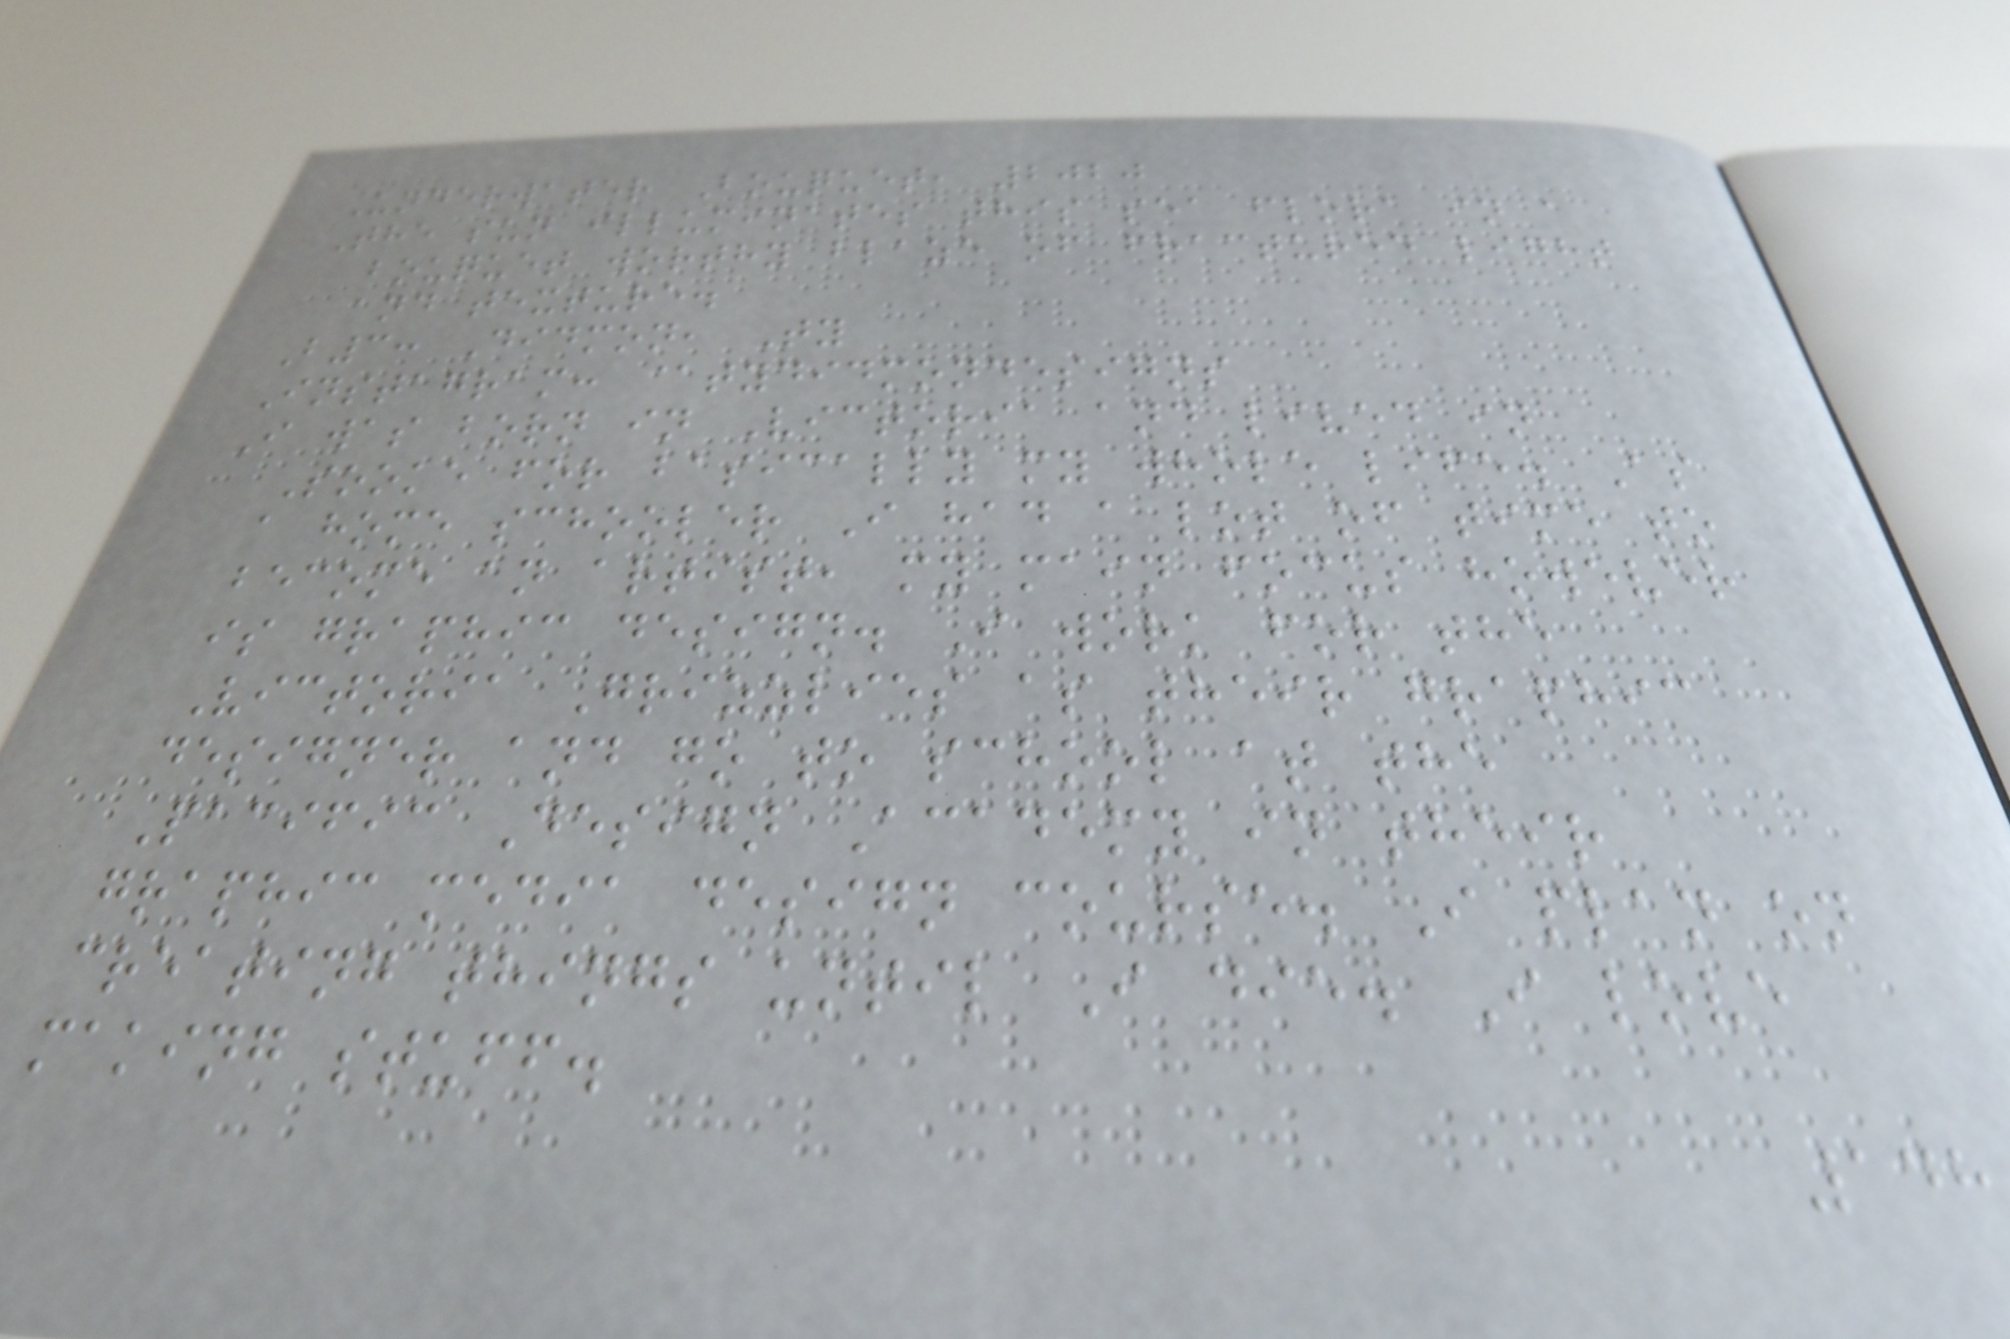Underwater Bouquet, 2020
The sun illuminates this sea flora in a
bouquet worthy blaze of fractured light
and texture.
B3: Didmon, Ty
Instagram: @tydidmondesigns
I was born in Victoria and lived in
Sooke for basically my whole life. As
a home schooler I had a lot of time to
become an artist, my main focus however
is graphic design. I work for the
Victoria Grizzlies as their graphic
designer and go to school at the
Pacific Design Academy in their
graphic media design course. I plan on
creating things until I die. I love
making stuff.
148
